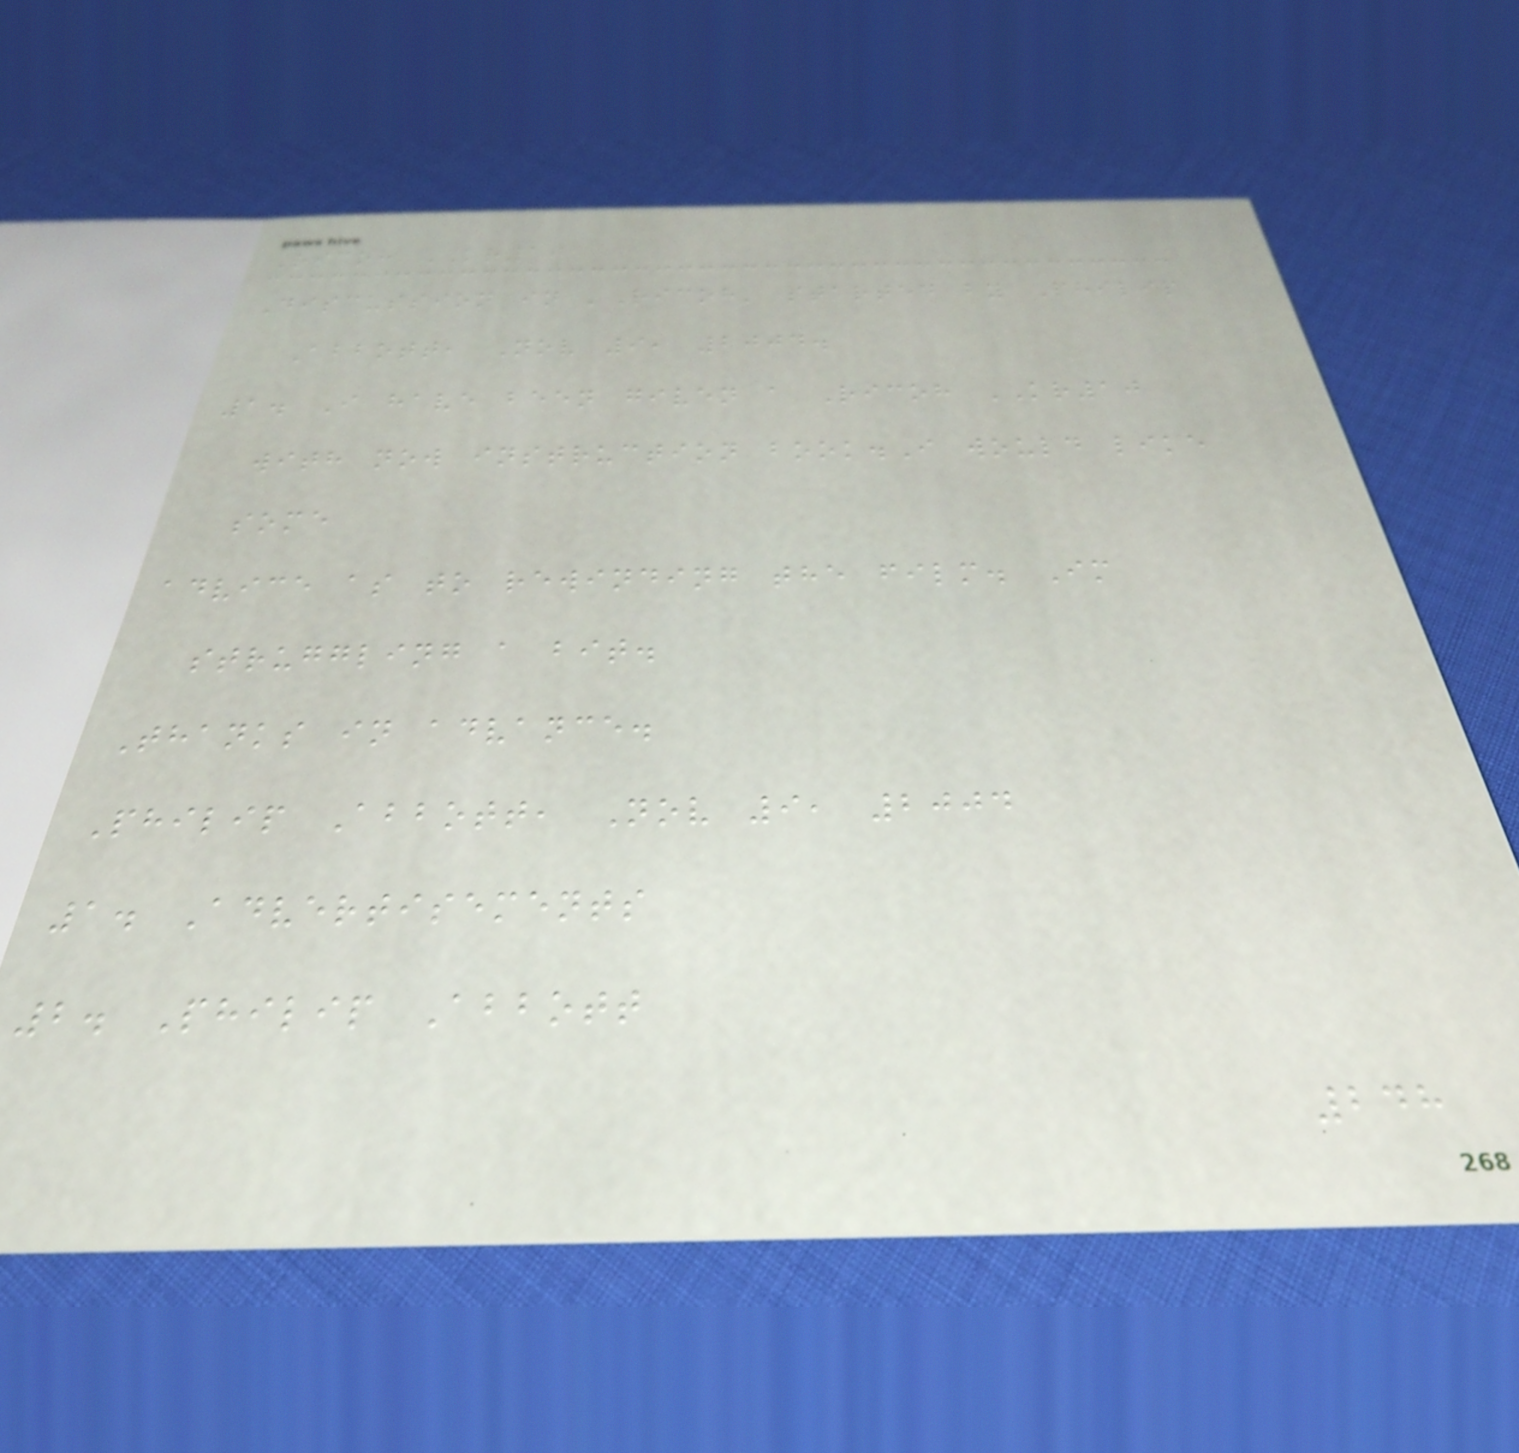Ricoh KR10
Discussion in 'Ricoh' started by Philip
Abbott, Nov 9, 2004.
1. I have been given a Ricoh KR10
with now instruction book.I would like
some
advice as to rewinding the film. Im
struggling a bit.
Thanks in advance.
Philip Abbott, Nov 9, 2004
1. Advertisements
2. Philip Abbott
248
